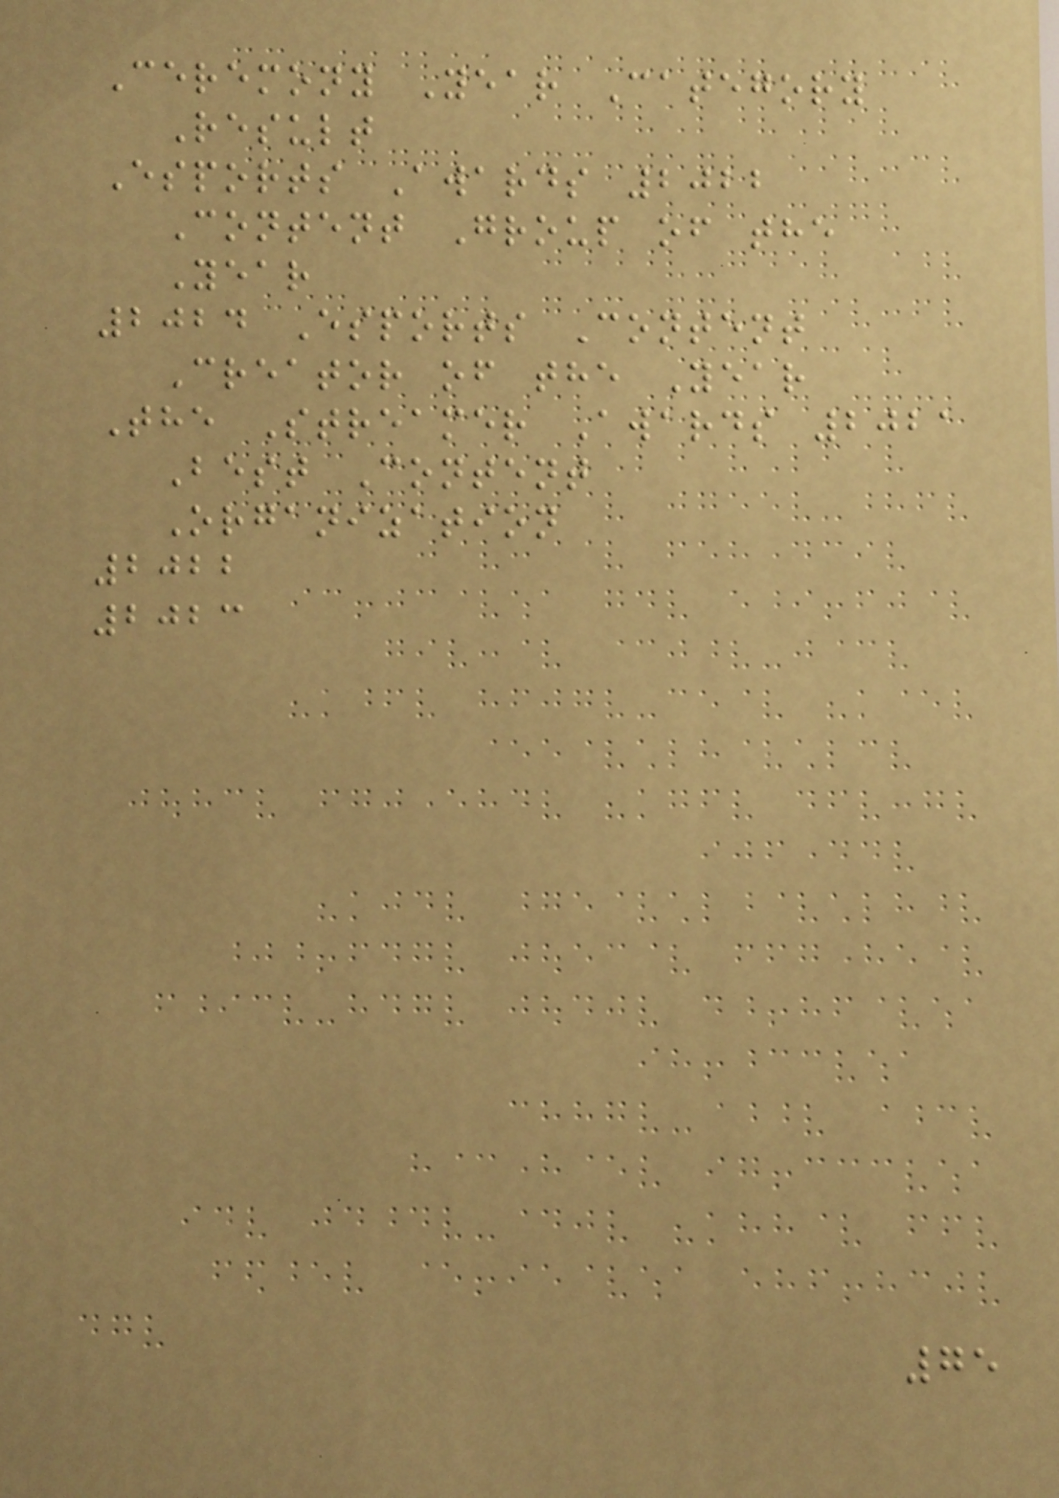Ceremony Year Category
Result
Esports Awards 2022
Content Group of the
Year
2024 Esports Content
Creator of the Year
The Streamer Awards 2021
Best Content
Organization
2022
2023
75
